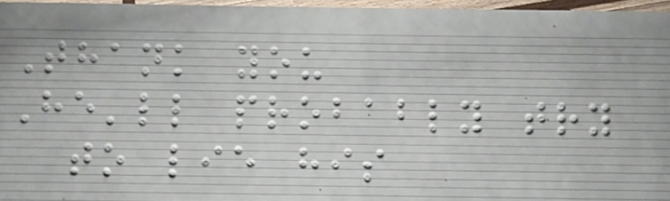Thank you
He'll probably try
to lie his
